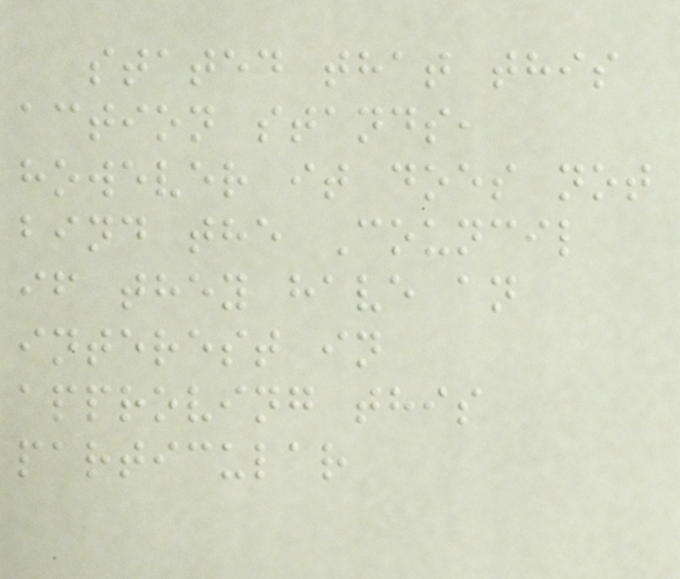stated that this
action stands,
however it does not
bind the Council
if they have an
interest in
approving this
particular
